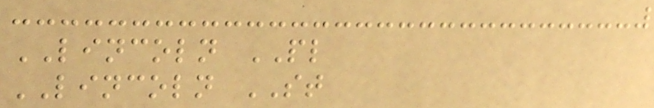LINCOLN PL
LINCOLN ST
